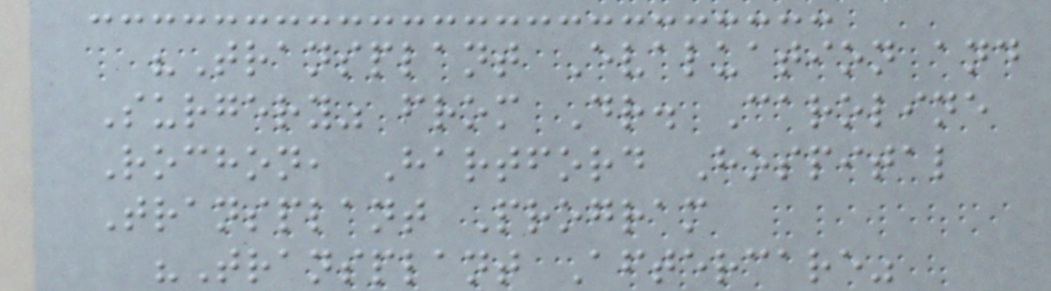"Transplant Evaluation and
Surgery" from Dr. Caroline
Rochon, Hartford Hospital
Transplant Program
"Transplant Aftercare"
